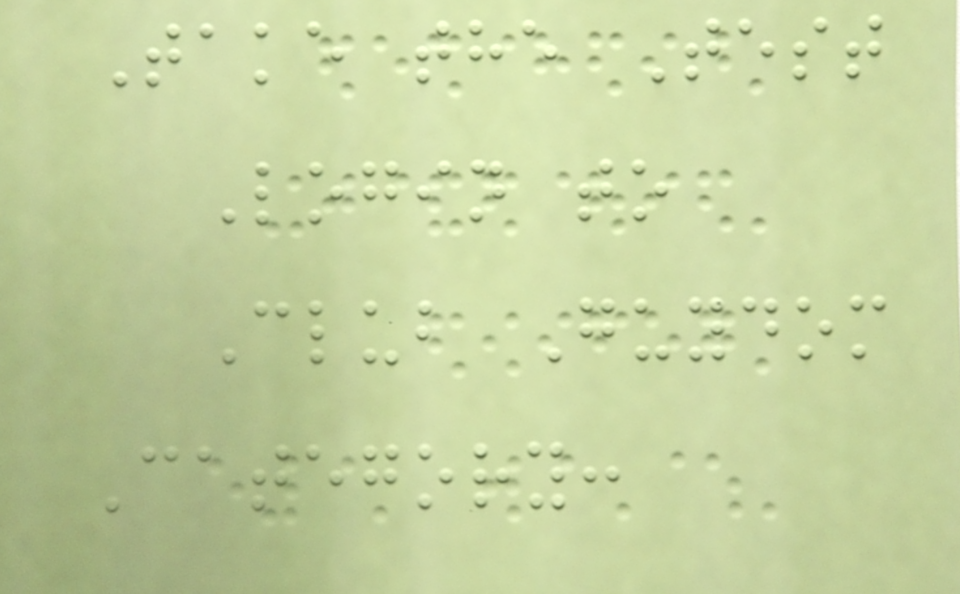Take the Test
Login to
Club Guydom
Category:
